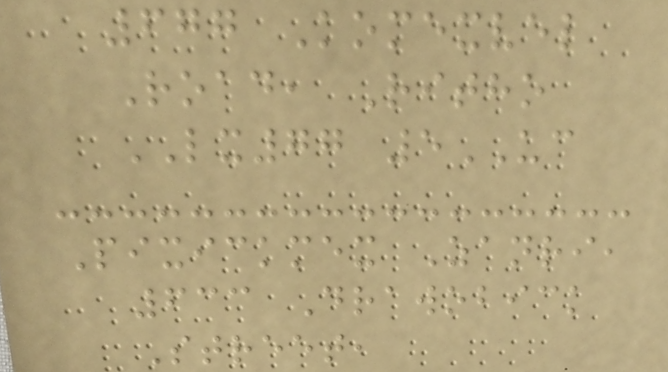677 Komexvel
Road, Ritho
LX77 5UC
Pixickmex Zanri,
633 Drawobick
Street,
